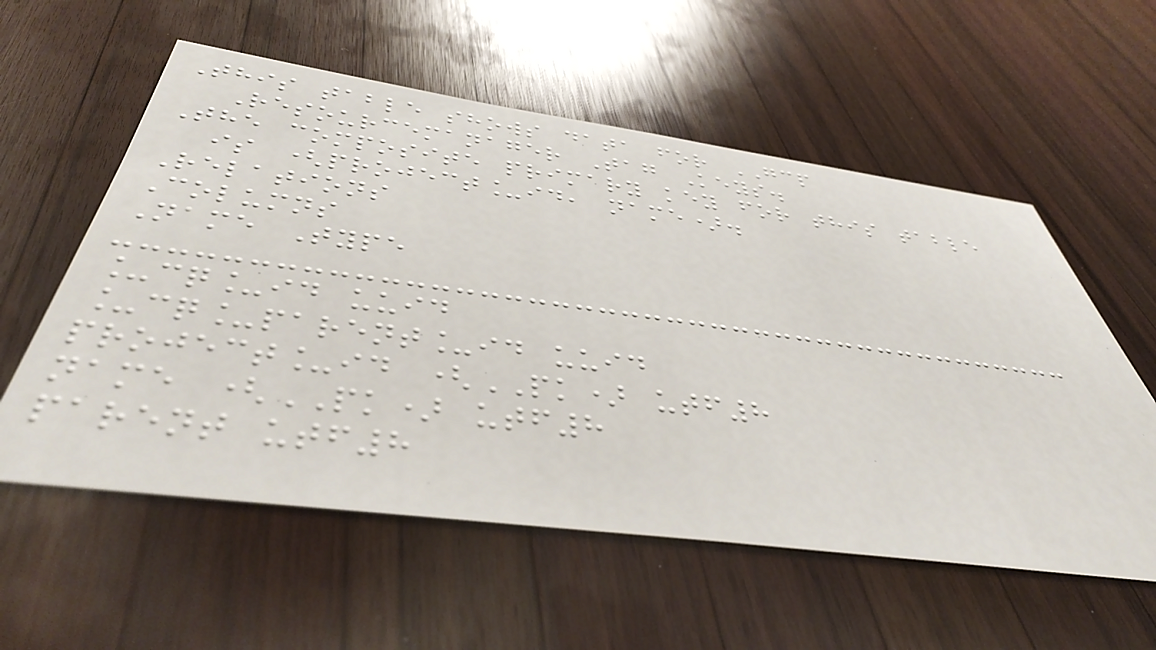This table shows data for GCP
Resourcemanager Tag Keys.
The composite primary key for this table
is (project_id, name).
Relations
Columns
Name Type
_cq_id uuid
_cq_parent_id uuid
project_id (PK) utf8
name (PK) utf8
parent utf8
